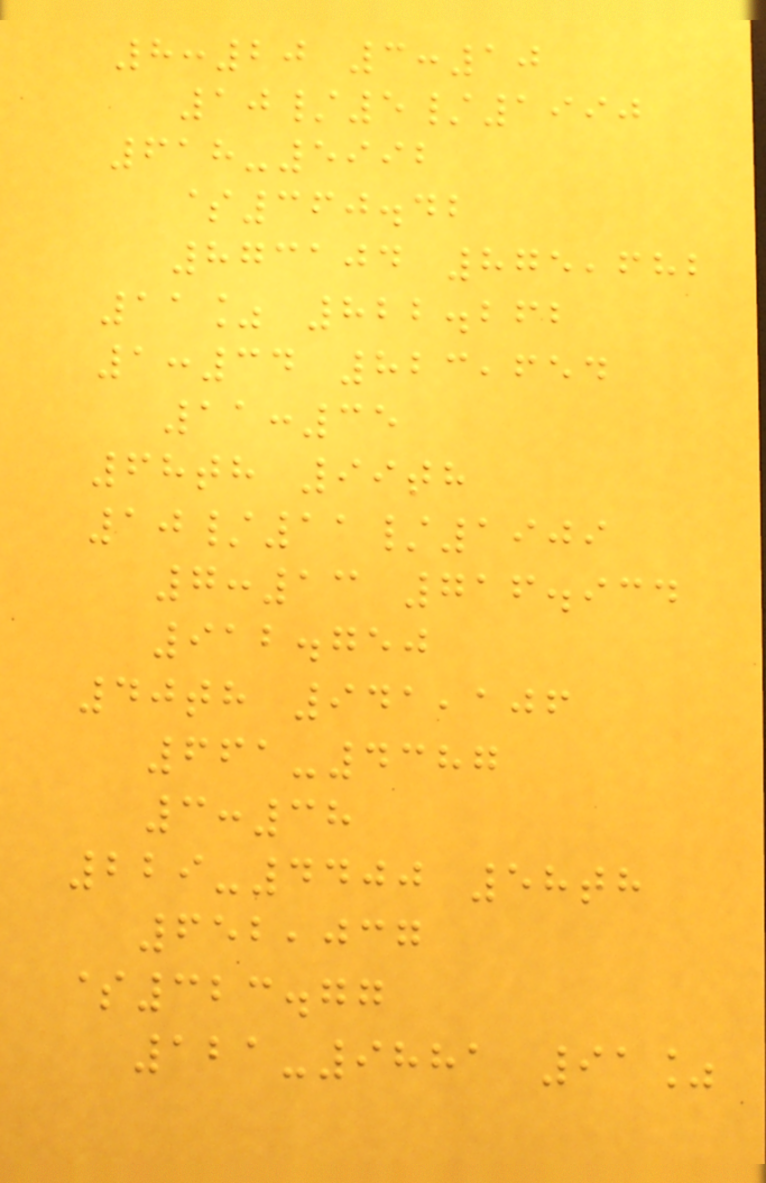8:20 3:10
10/5/1990
618-5992
$360.42
873104 875,682
11% 822.262
1:34 823,654
11:35
68th 99th
10/11/1909
7:13 716.934
912.750
40th 941,106
661-4387
3:38
229-4400 58th
652,037
$323.77
121-9881 91%
